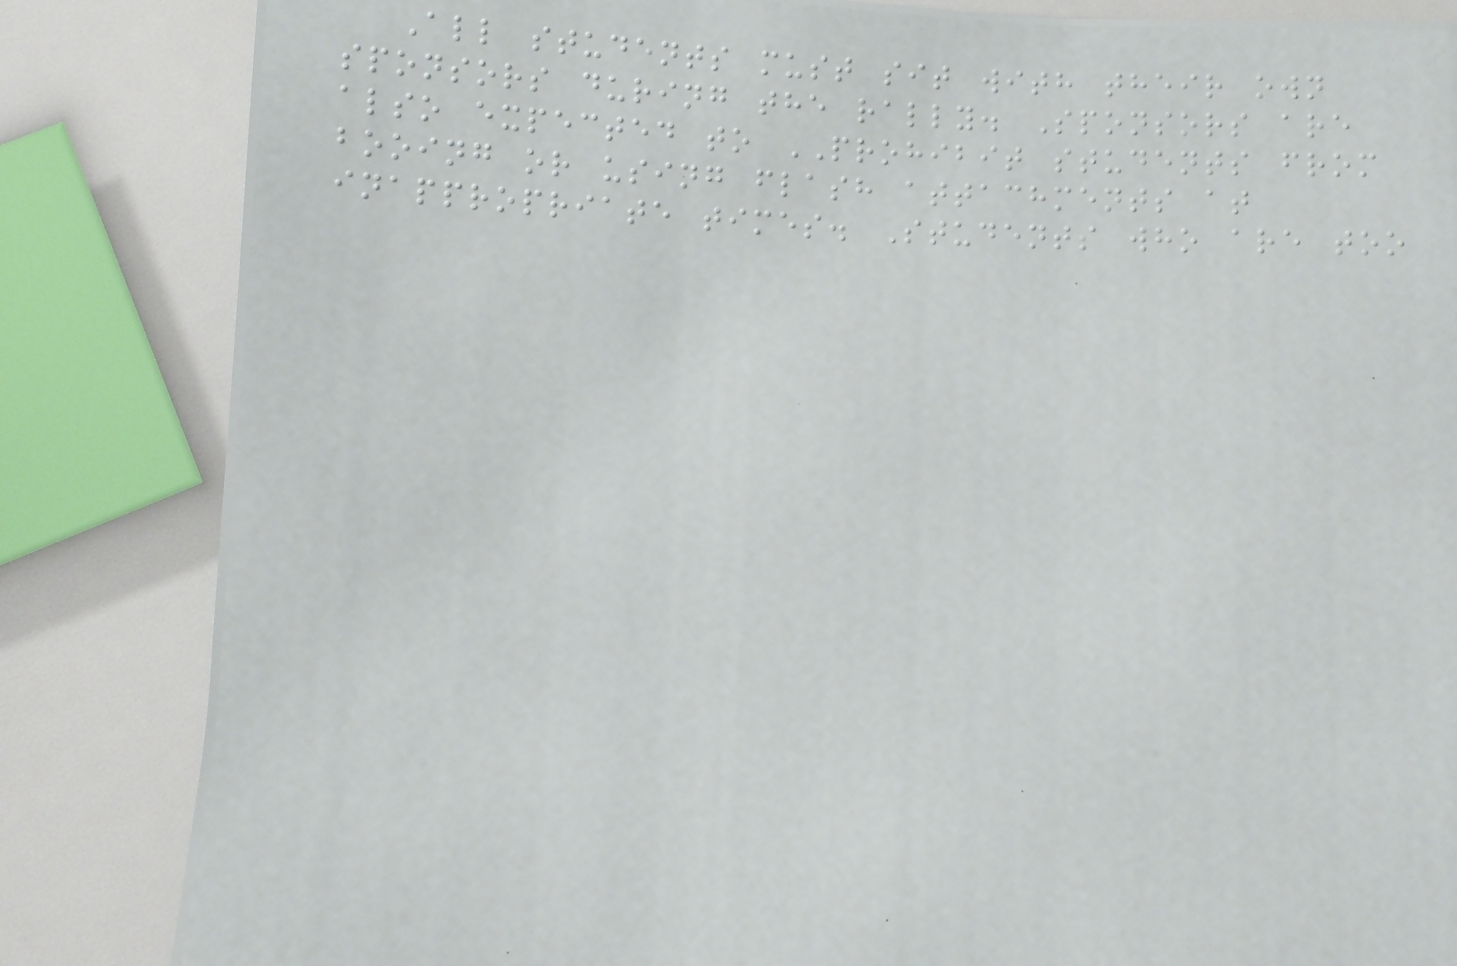All students must sit with their own
sponsors during the rally. Sponsors are
also expected to PROHIBIT students from
booing or using flash attachments at
inappropriate times. Students who are too
